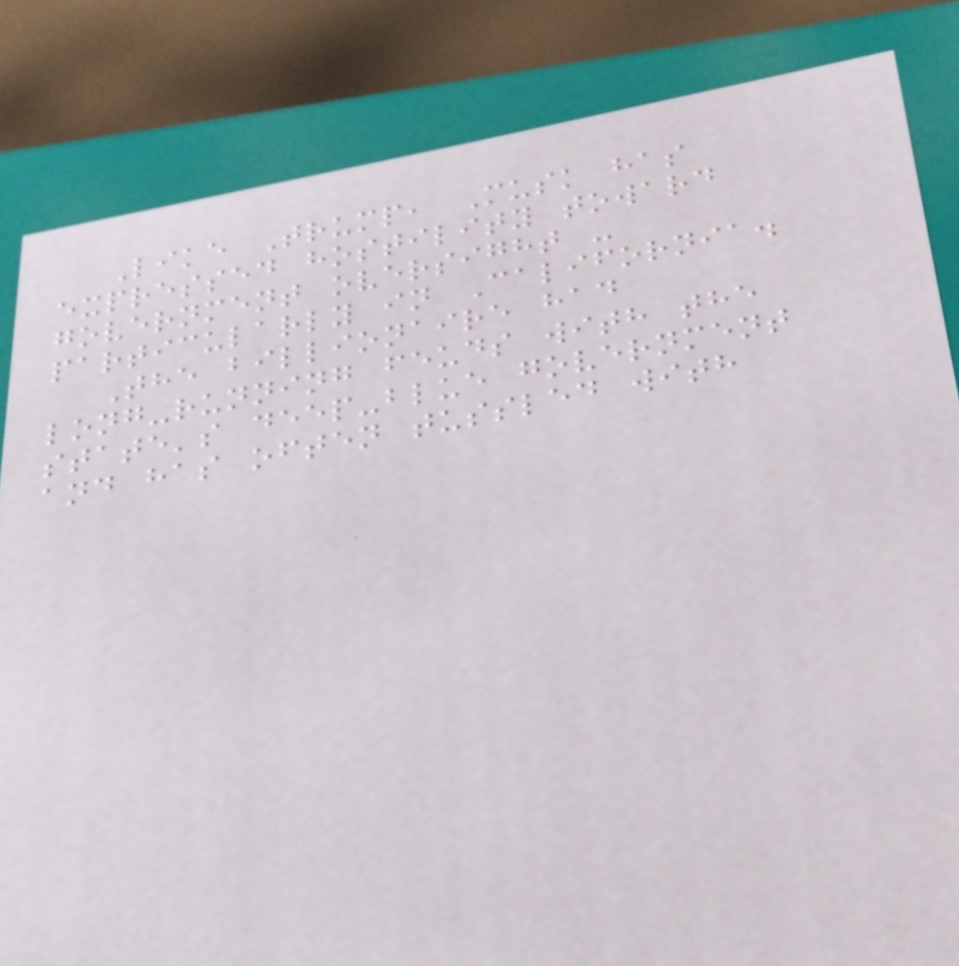Like Trump, Musk has
expressed hostility toward
government oversight -
particularly in California.
The billionaire had
long-running feuds with the
state's deep-blue government
and has often tussled with
